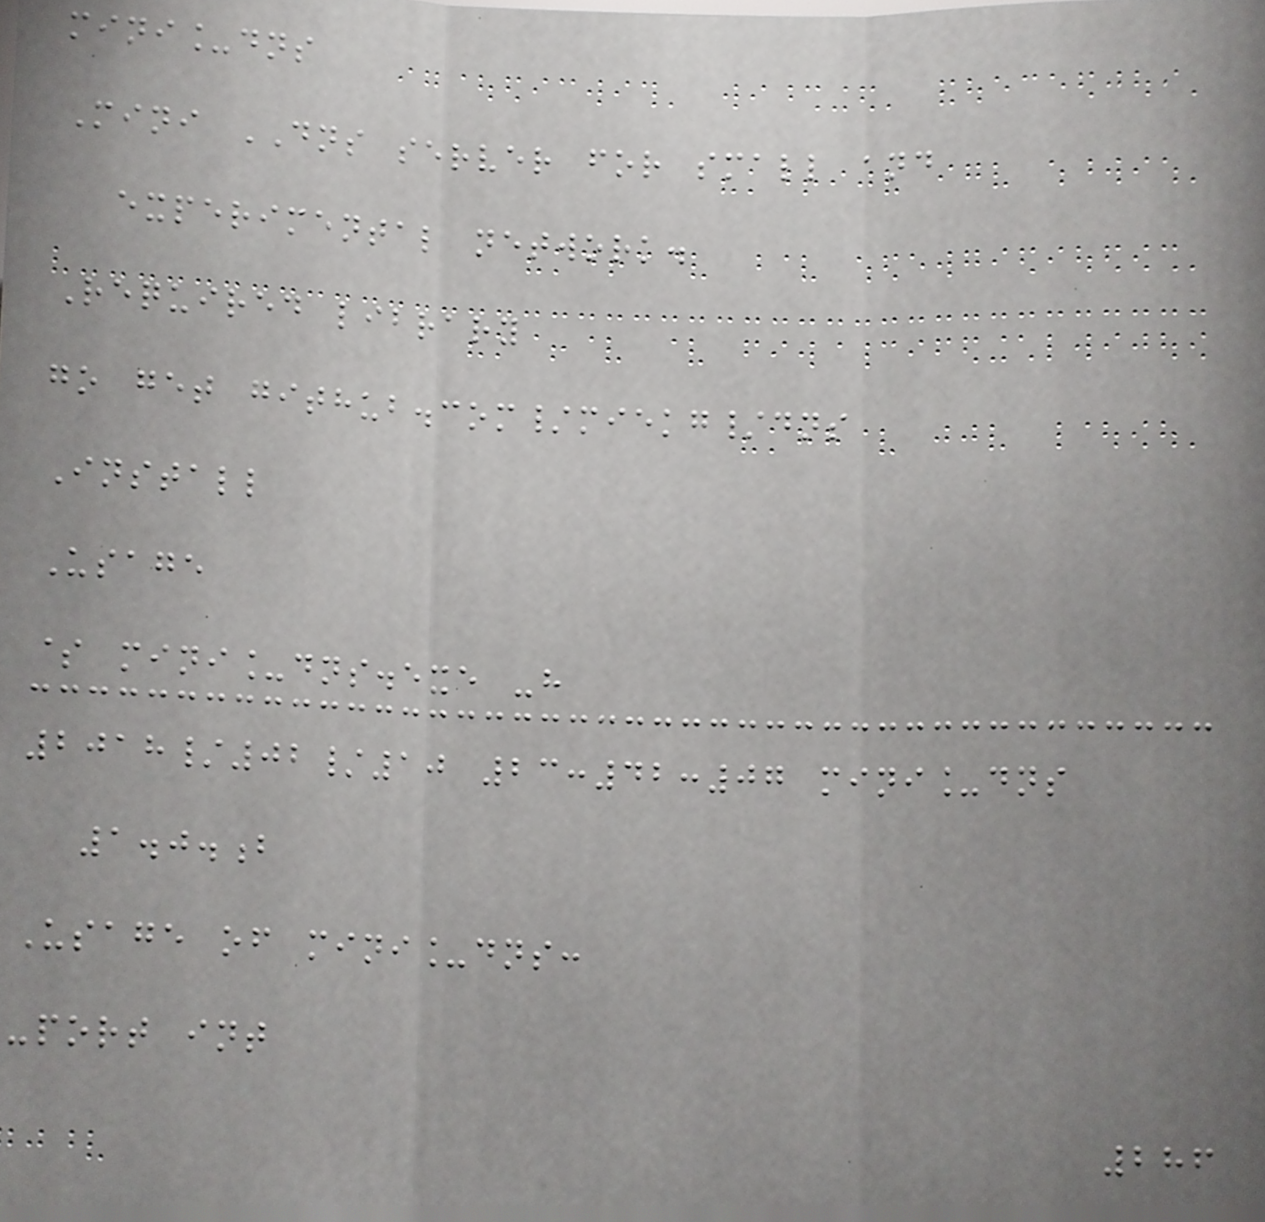mini_dns
Mini DNS server for small and
experimental network.
Required library
go get github.com/miekg/dns
Install
Usage
$ mini_dns.exe -h
2018/02/10 23:42:07 mini_dns
1.0.b
Usage of mini_dns:
-port int
286
